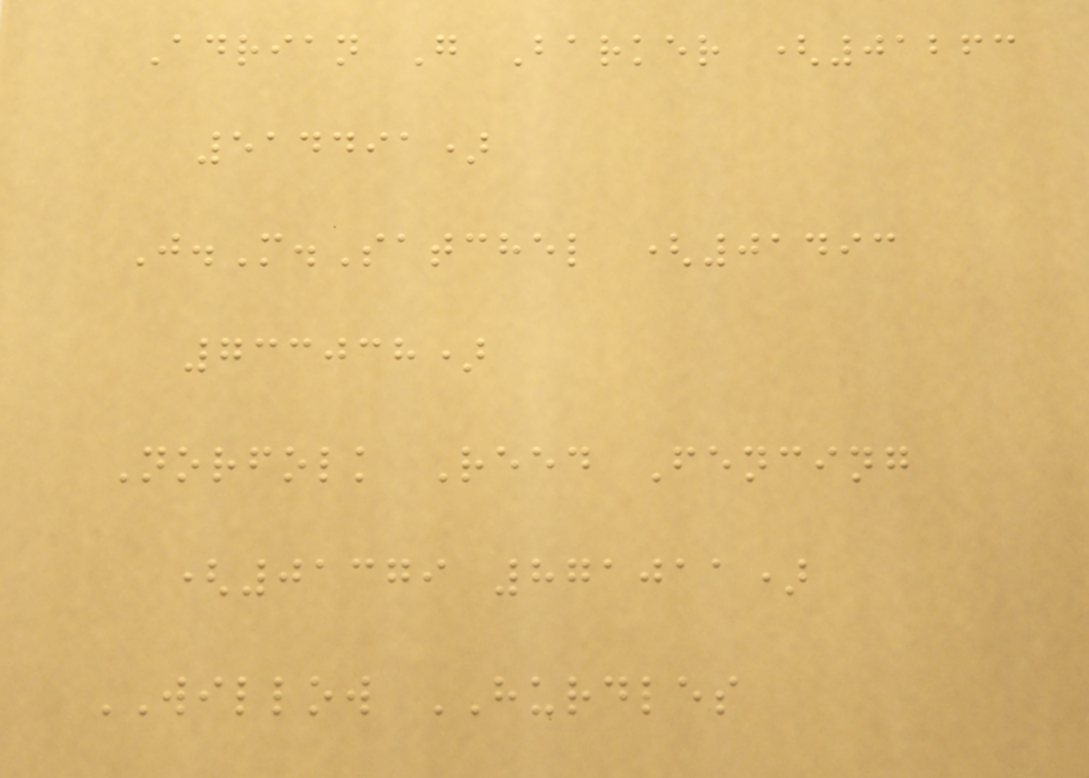Adrian G Barker (01263
514491)
J.M.Satchel (01493
733038)
Norfolk Reed Fencing
(01379 871011)
WILLOW HURDLES
